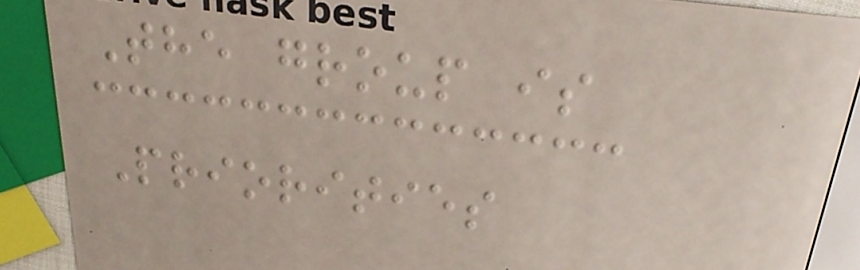The group is
Priorities
